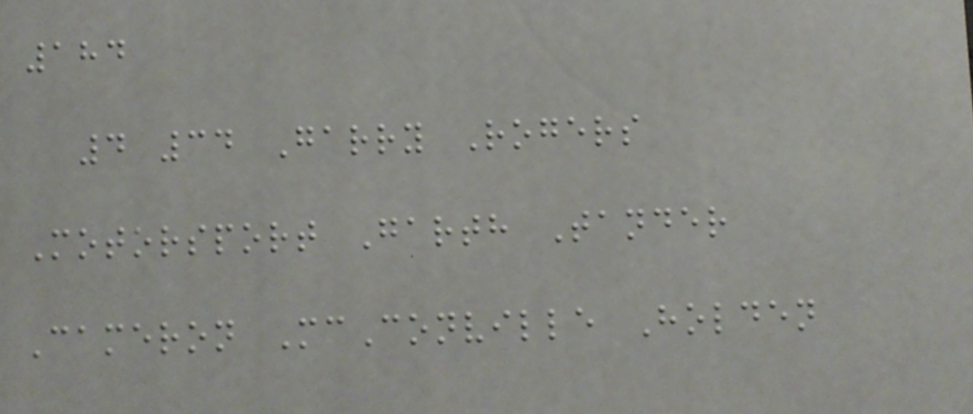184
4 34 Garry Rogers
Motorsport Garth Tander
Cameron McConville Holden
